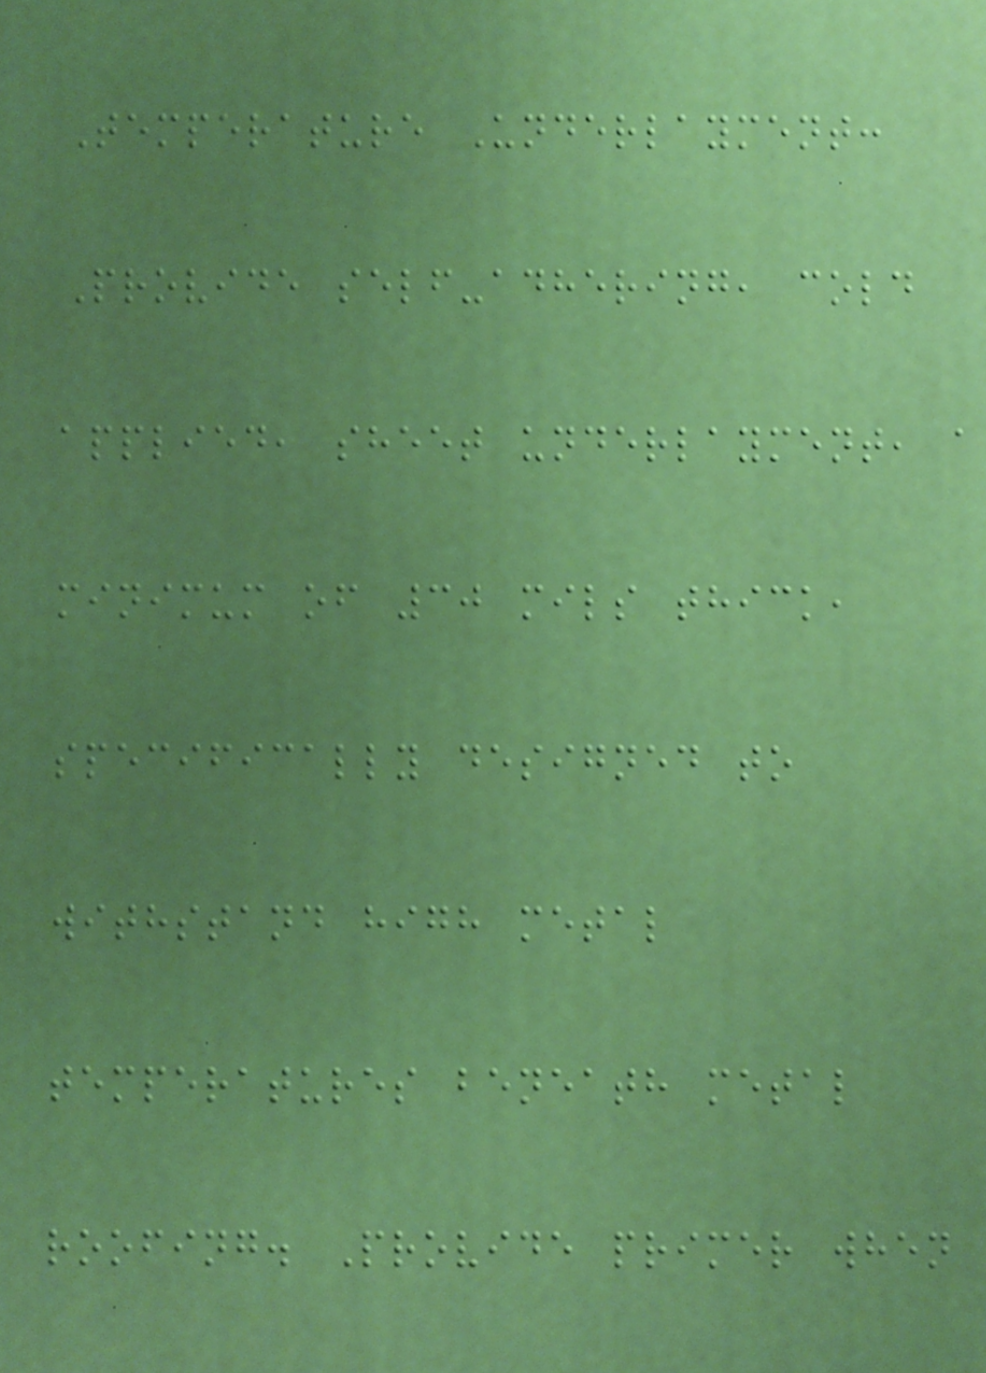Temperature Underlayment:
Provide self-adhering, cold
applied, sheet underlayment, a
minimum of 30 mils thick,
specifically designed to
withstand high metal
temperatures beneath metal
roofing. Provide primer when
